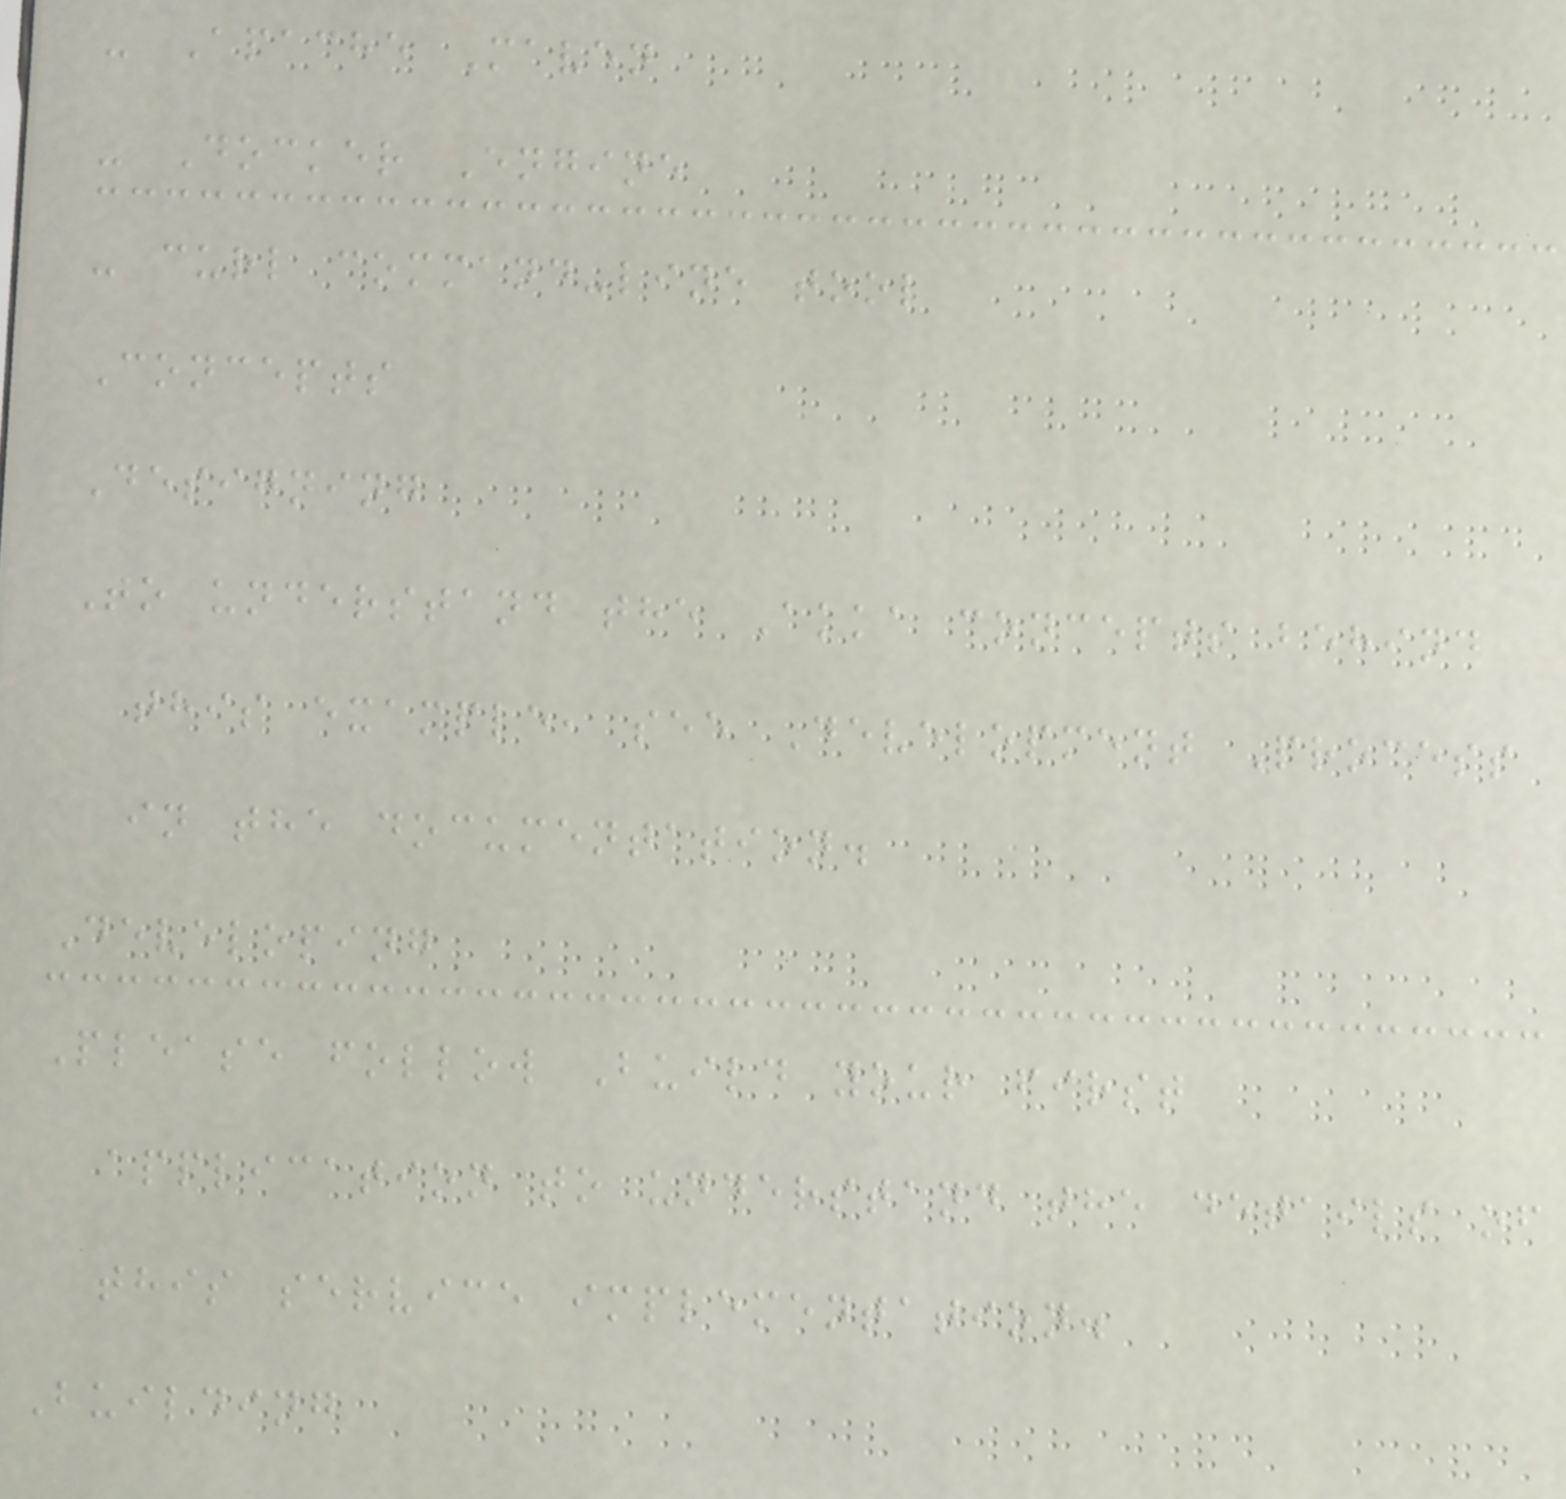- Apache Maven
- Docker Engine
- curl command-line tool
Concepts
Designing
To understand the Akka concepts behind
this example, see Development Process
in the documentation.
Developing
Please follow Build your first
application to understand the details of
this service implementation.
Building
